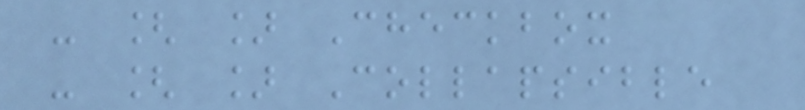- [ ] Checkbox
- [ ] Collapsible
